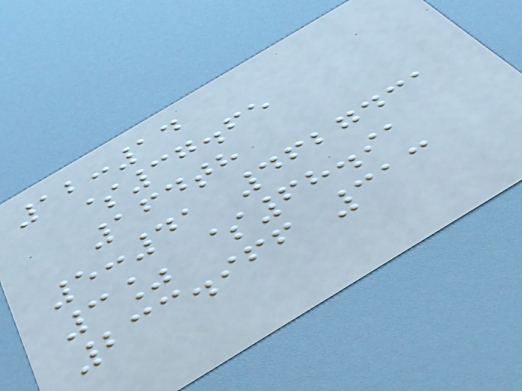12:14
$37.65
164th
5:41 4627431
3% $68.91
233.966 313
